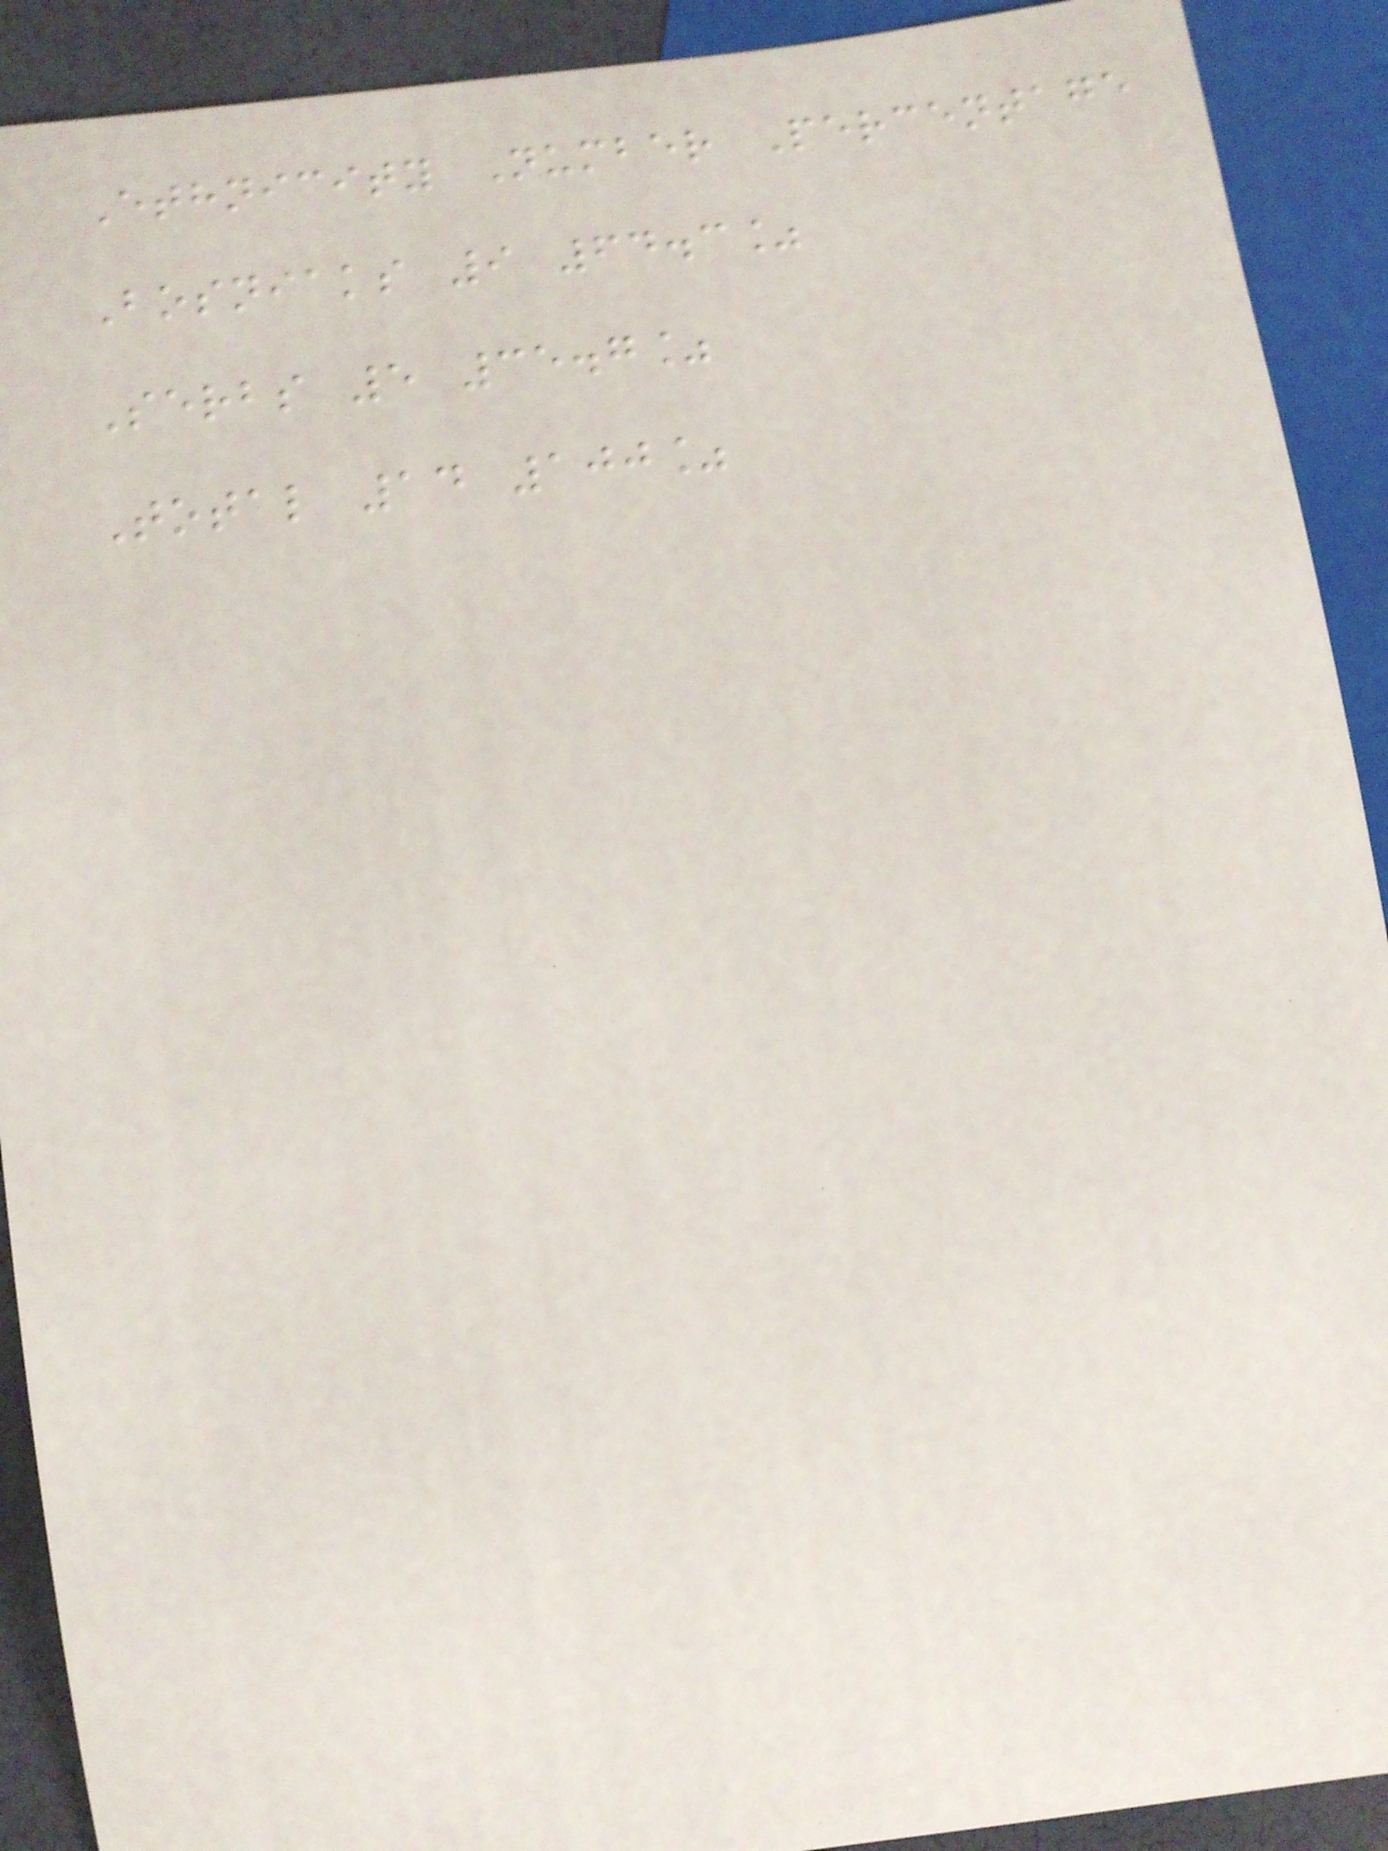Ethnicity Number Percentage
Bosniaks 9 64.3%
Serbs 5 35.7%
Total 14 100%
